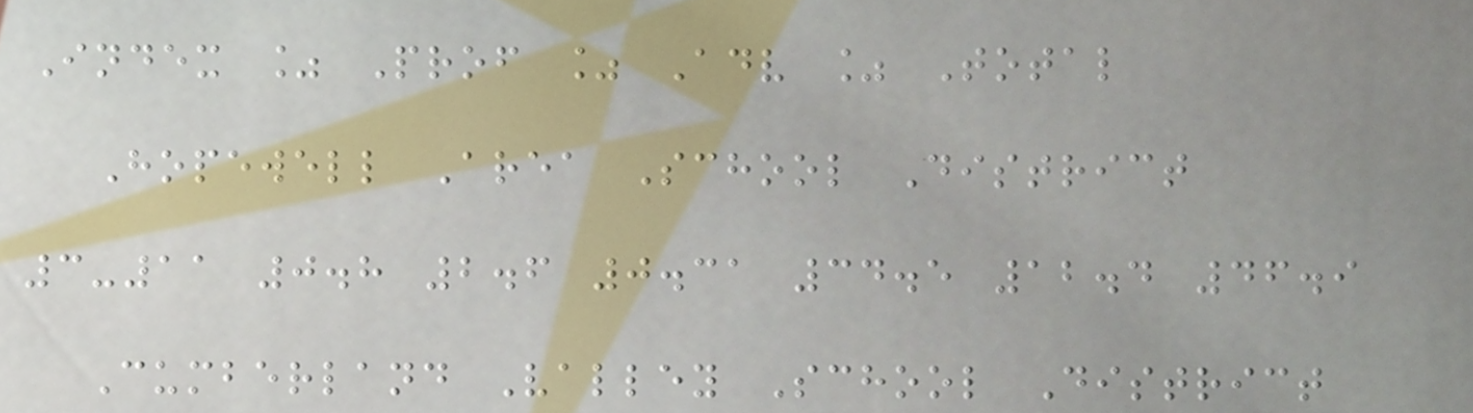Index % Prof % Adv % Total
Hopewell Area School District
3-11 0.8 2.6 0.31 34.5 12.4 46.9
Cumberland Valley School District
